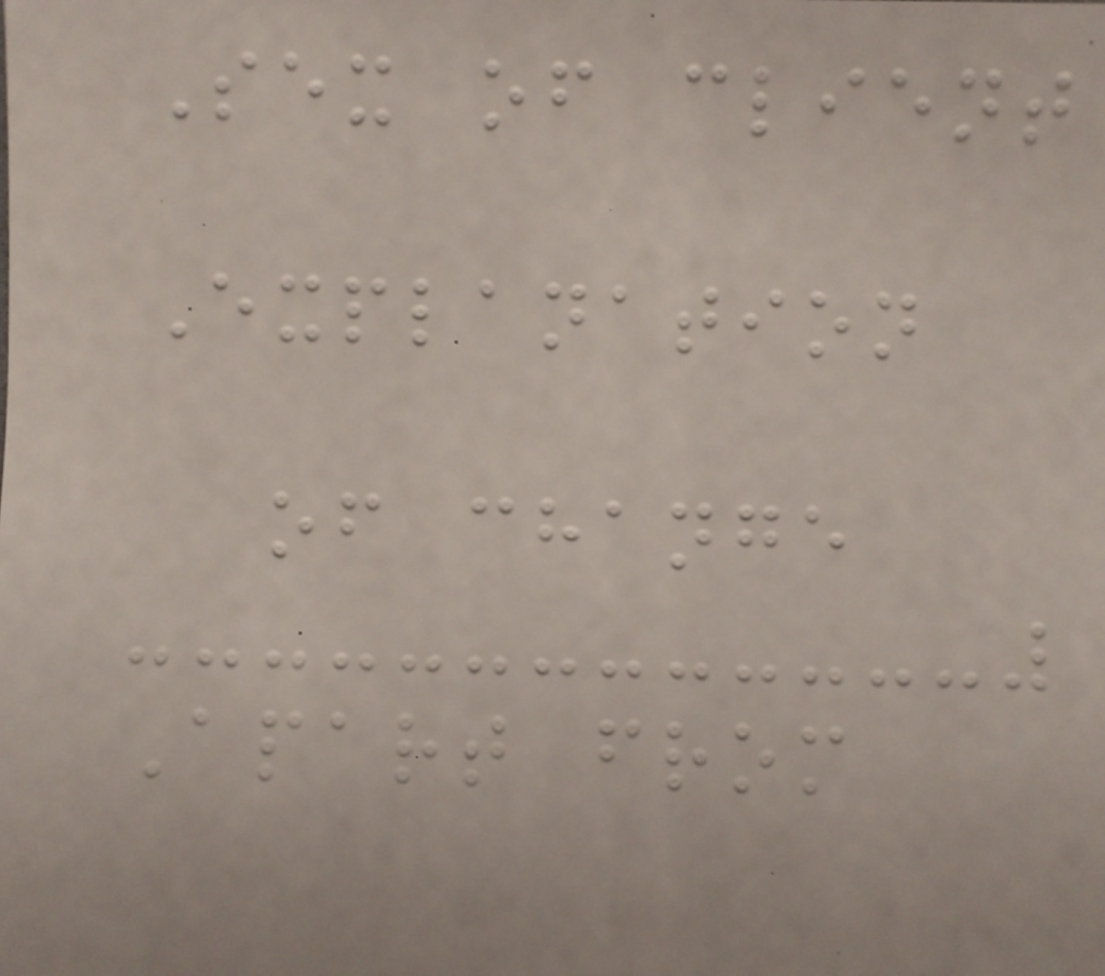Sex of client
Explanation
of change
Apart from
